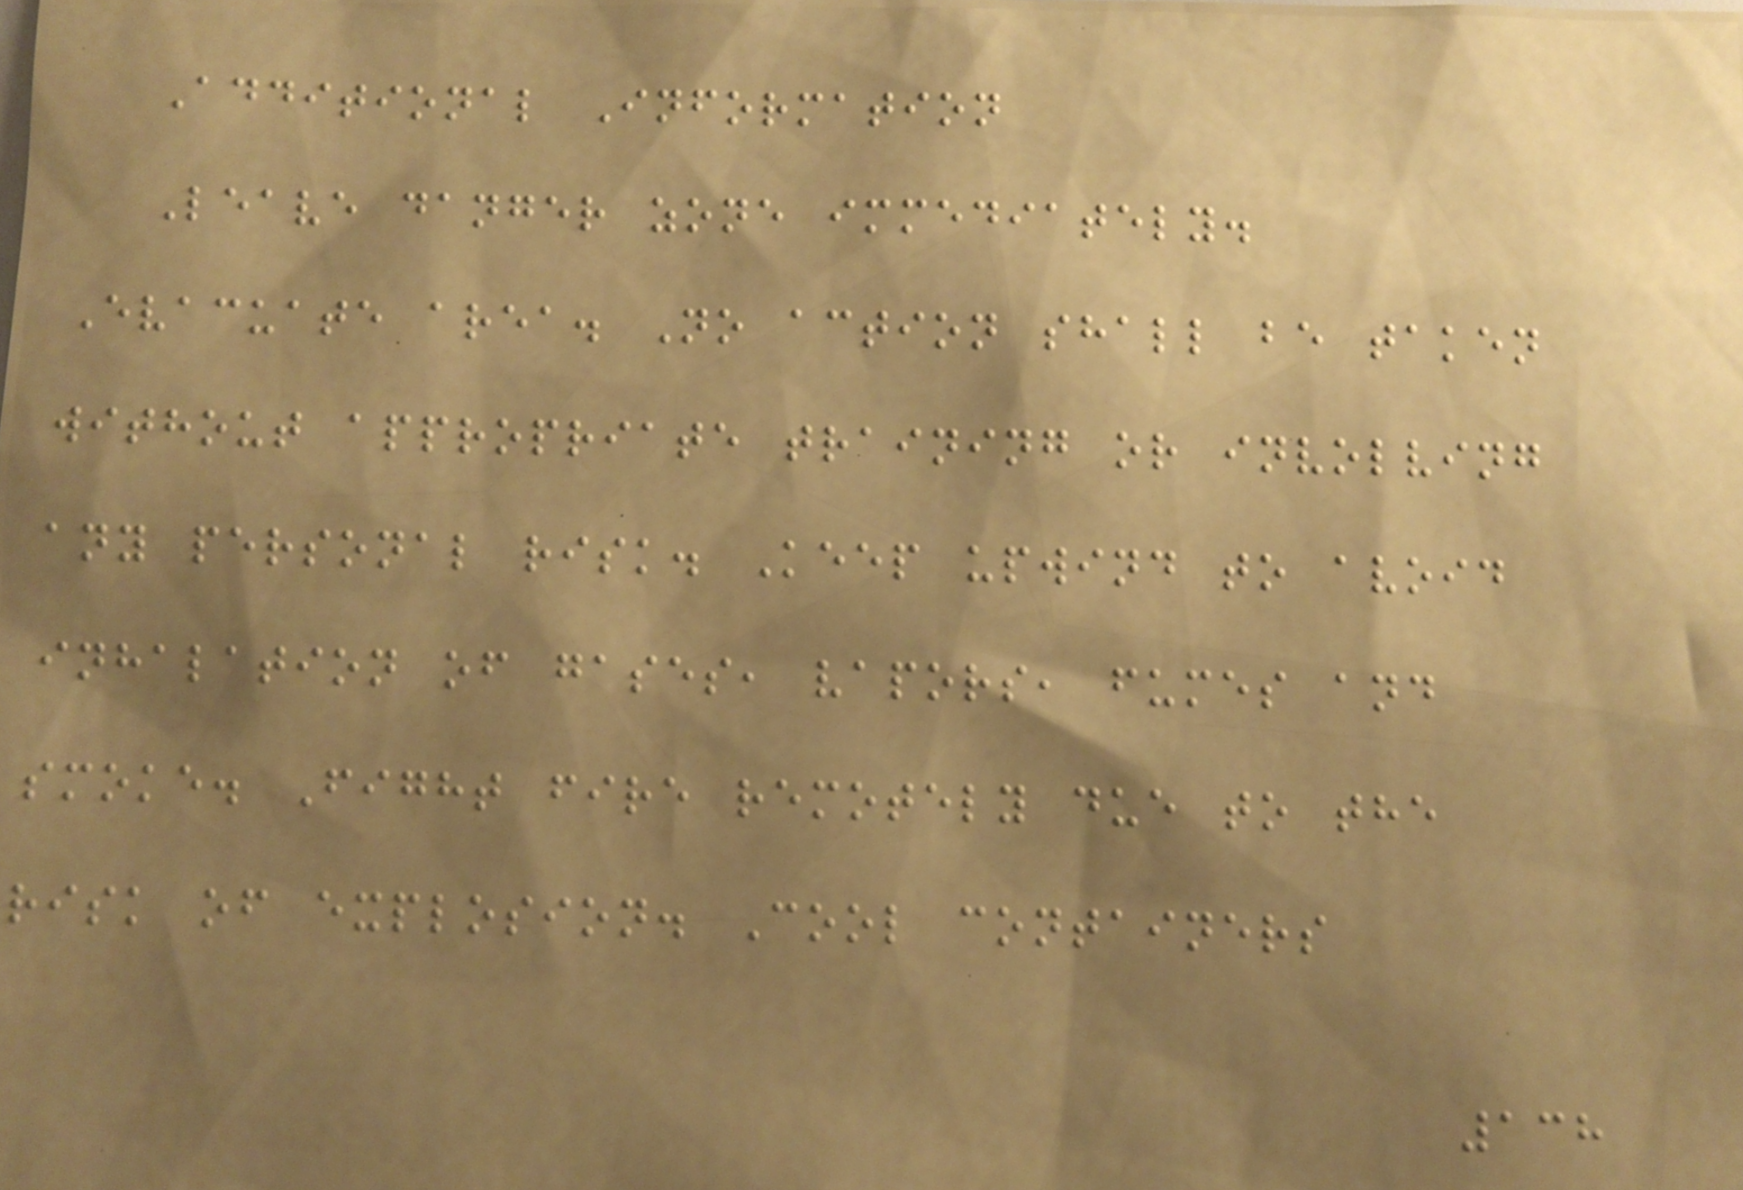Additional Information
Leave danger zone immediately.
Evacuate area. No action shall be taken
without appropriate training or involving
any personal risk. Keep upwind to avoid
inhalation of gases, vapors, fumes and
smoke. Fight fire remotely due to the
risk of explosion. Cool containers
138
